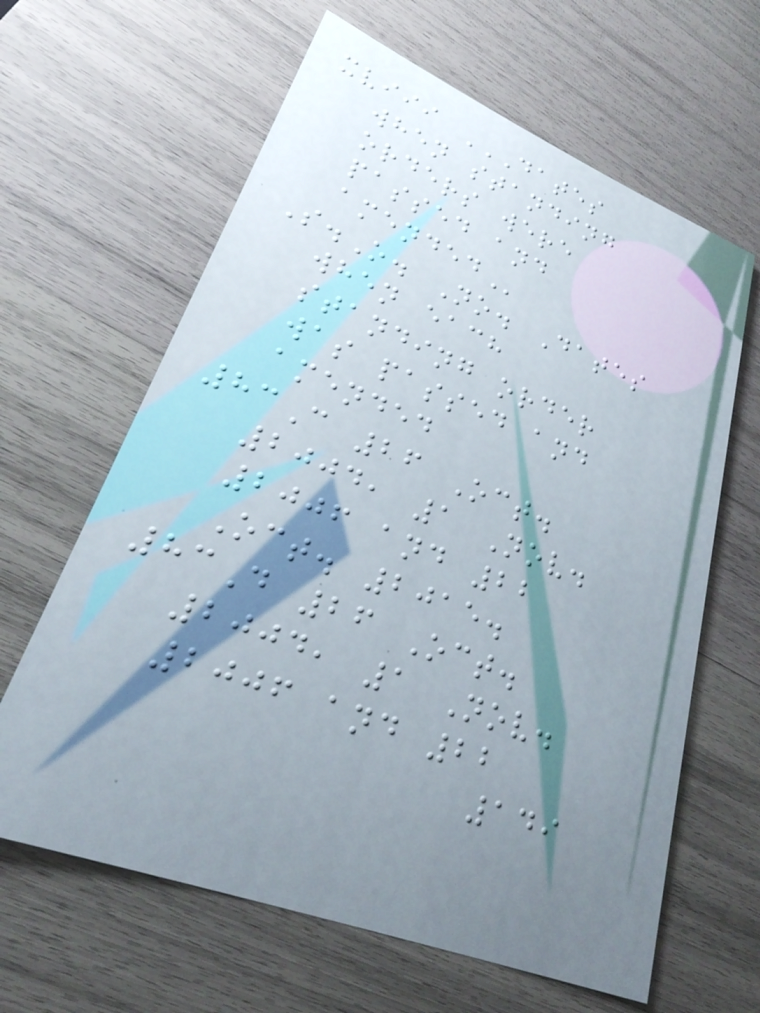xviii DATES
WHEN STANDING
ORDERS WERE
PASSED AND
AMENDED
S.O. No. Dates
when each
standing order
was passed and
amended
83C 26 Oct.
2004, 1 Nov.
2006 and 22
Oct. 2015.
83D 26 Oct.
2004, 1 Nov.
2006 and 22
149
